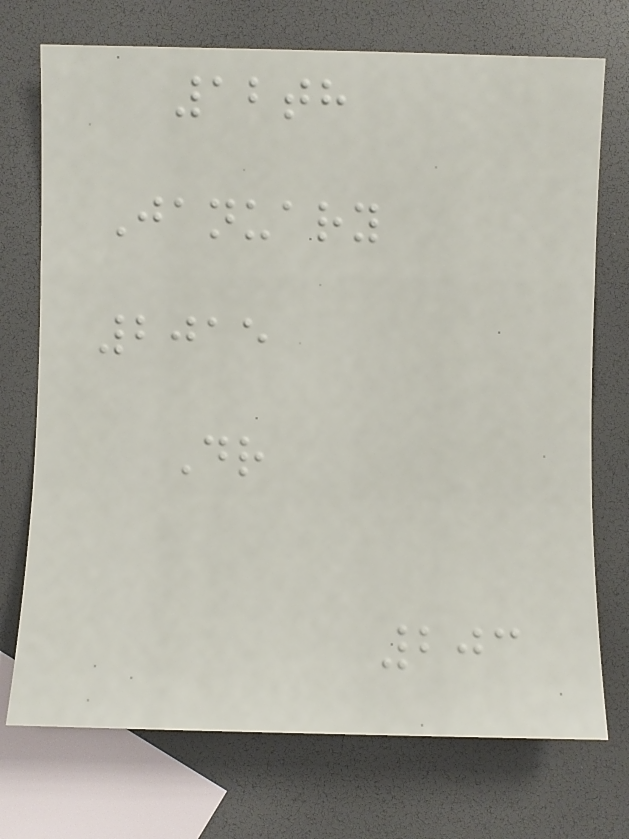12th
January
2015
Dr
203
